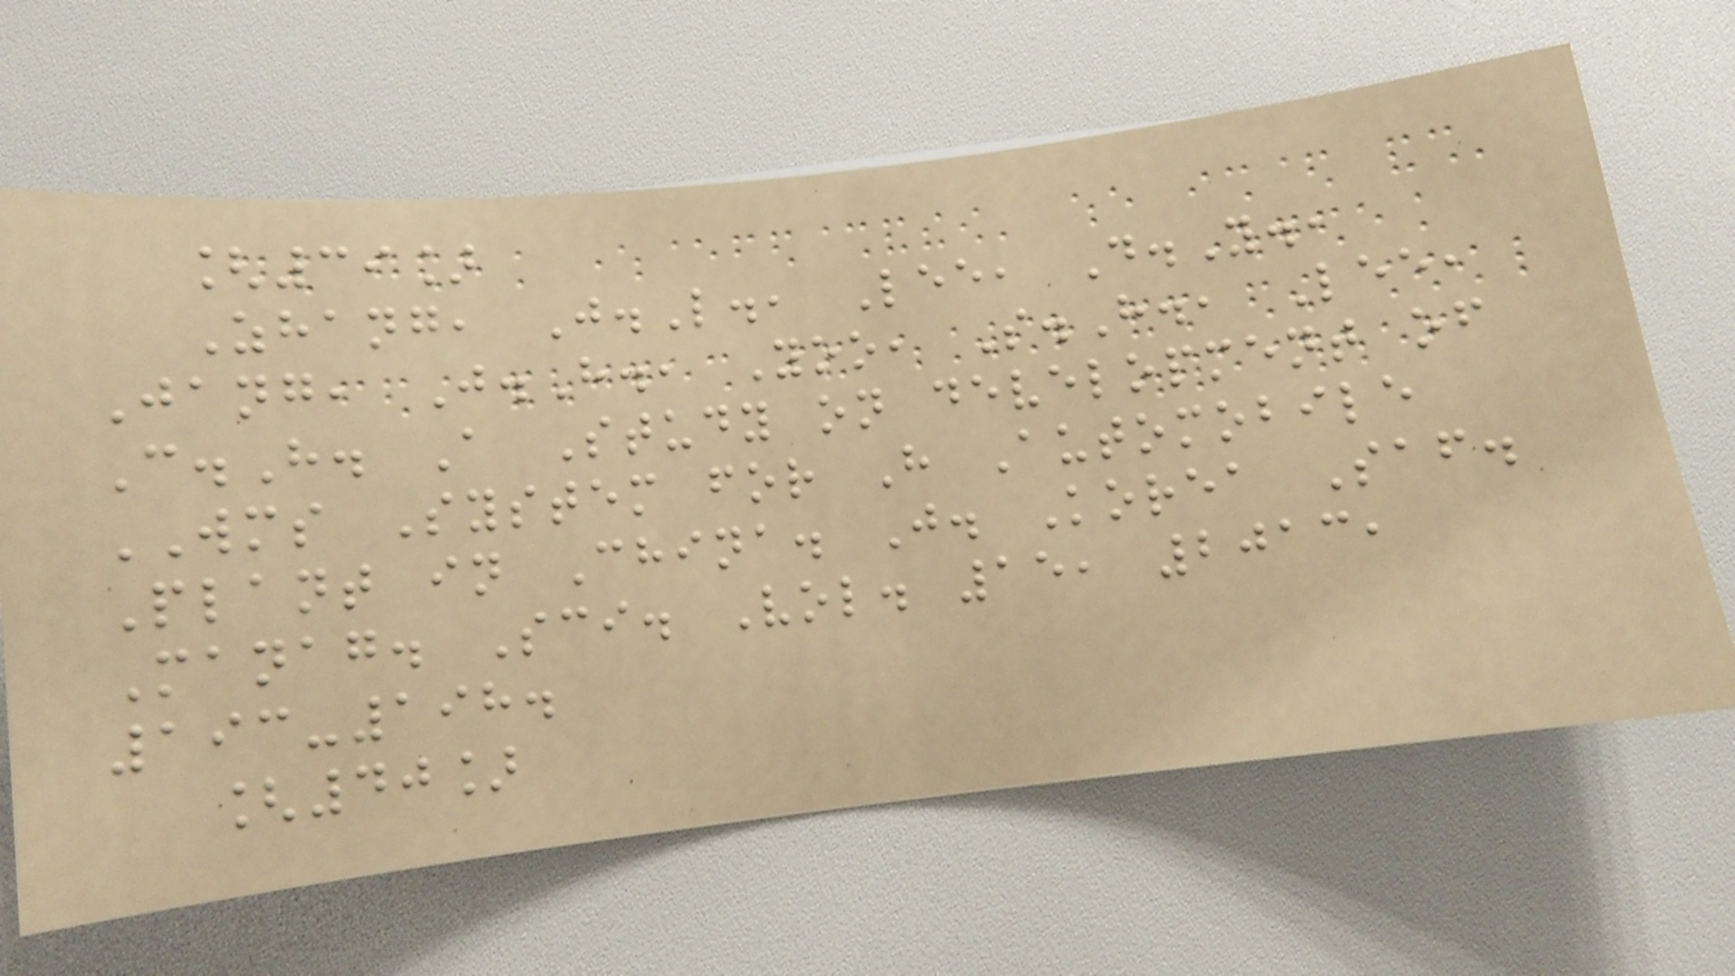[39]
Zhang, J.L., Lee, D.Y.,
Jang, J.H., Yoo, S.H., Lee,
C.H. A Study on development of
WMS System for H Automobile
Plant in China. J. Korea Saf.
Manag. Sci. Vol. 15, 2013,
193-198.
[40]
